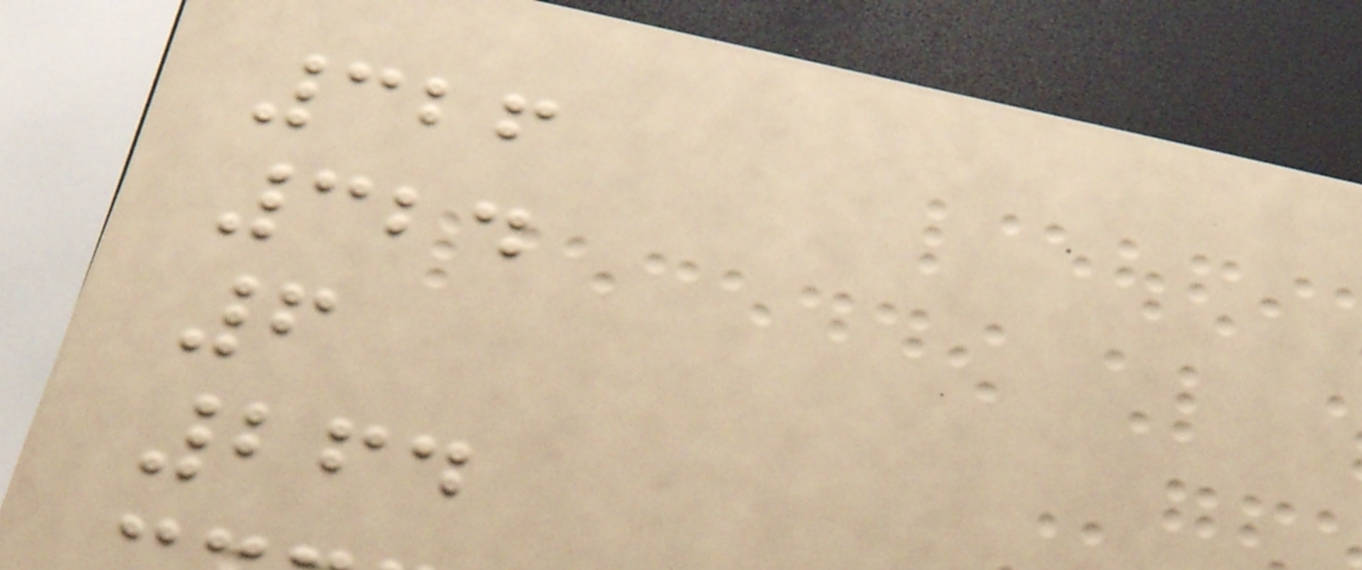326
324
6
264
